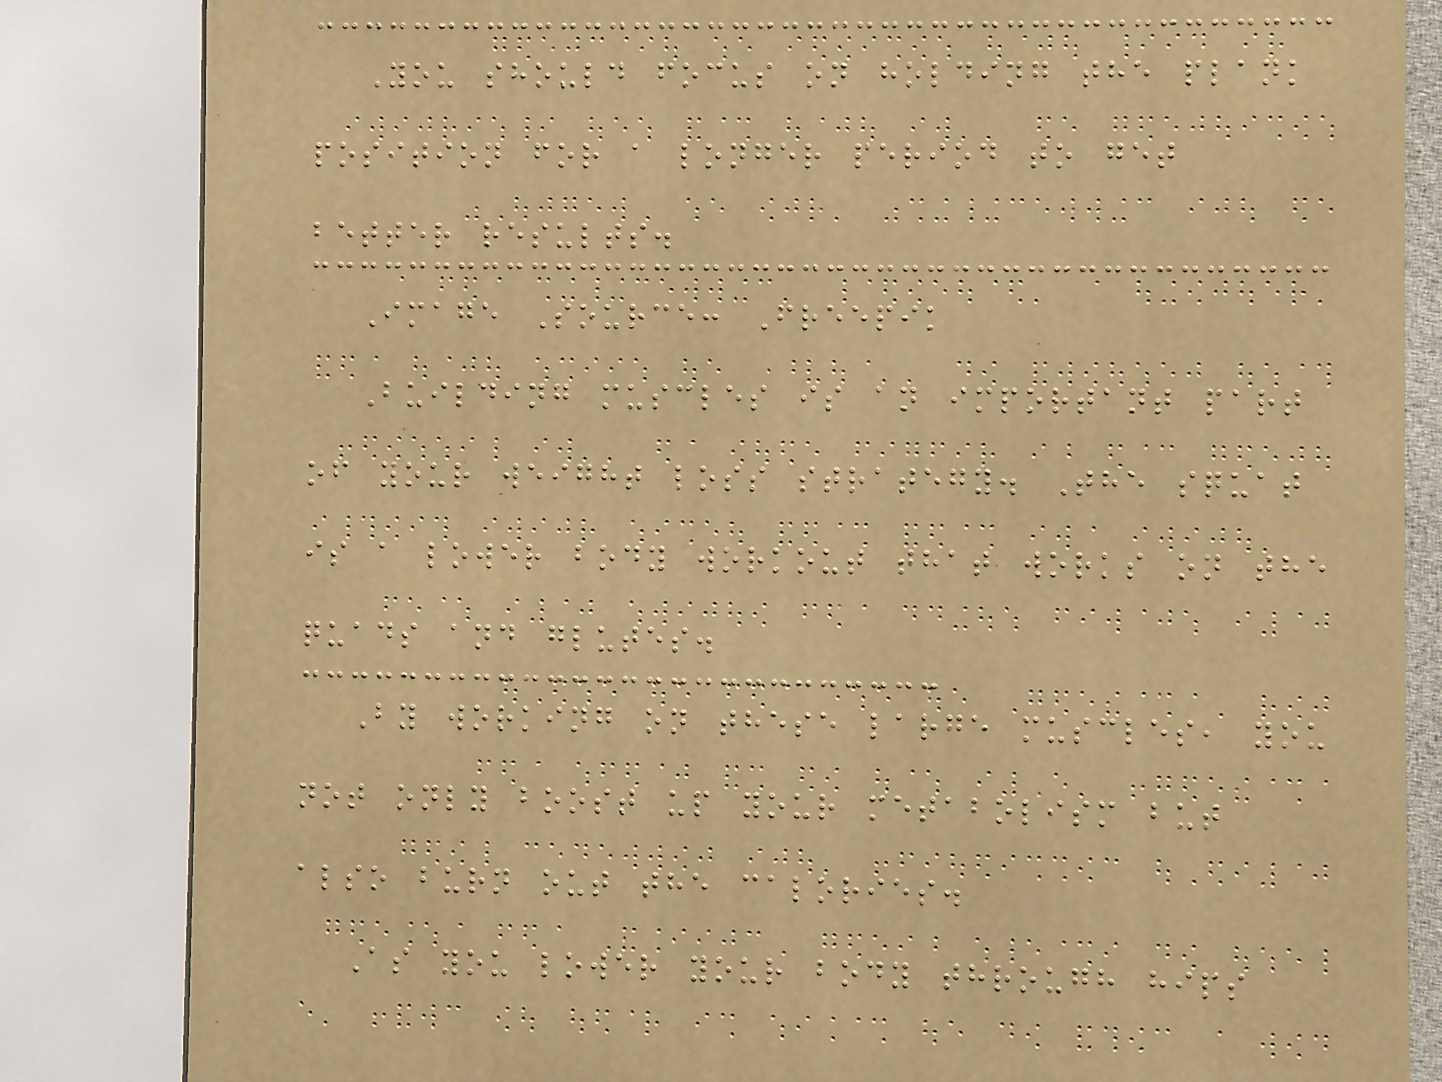You should focus on holding the plank
position for a longer period to get
better results.
Image Source: Freepik
Building muscles is an important part
of your weight loss strategy. The squat
is a lower body workout that works on the
quads and glutes.
By working on these large muscles, you
not only boost up your metabolism but
also burn out the calories.
As you lower your body through hips
